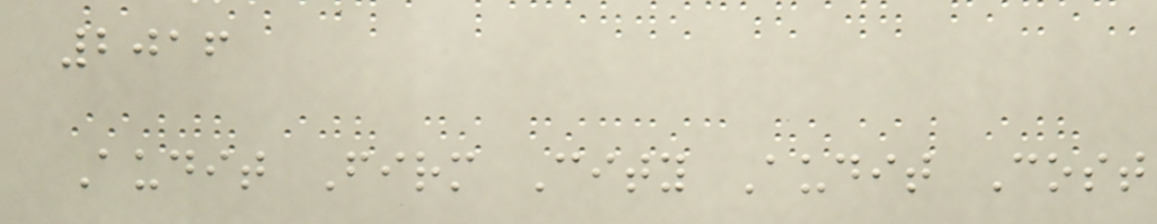2016
Audit Firm City Audit Cost
